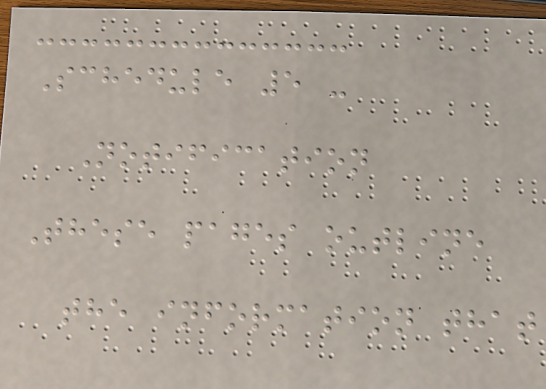Schedule 5 -
Notification
These pages outline
the information that
